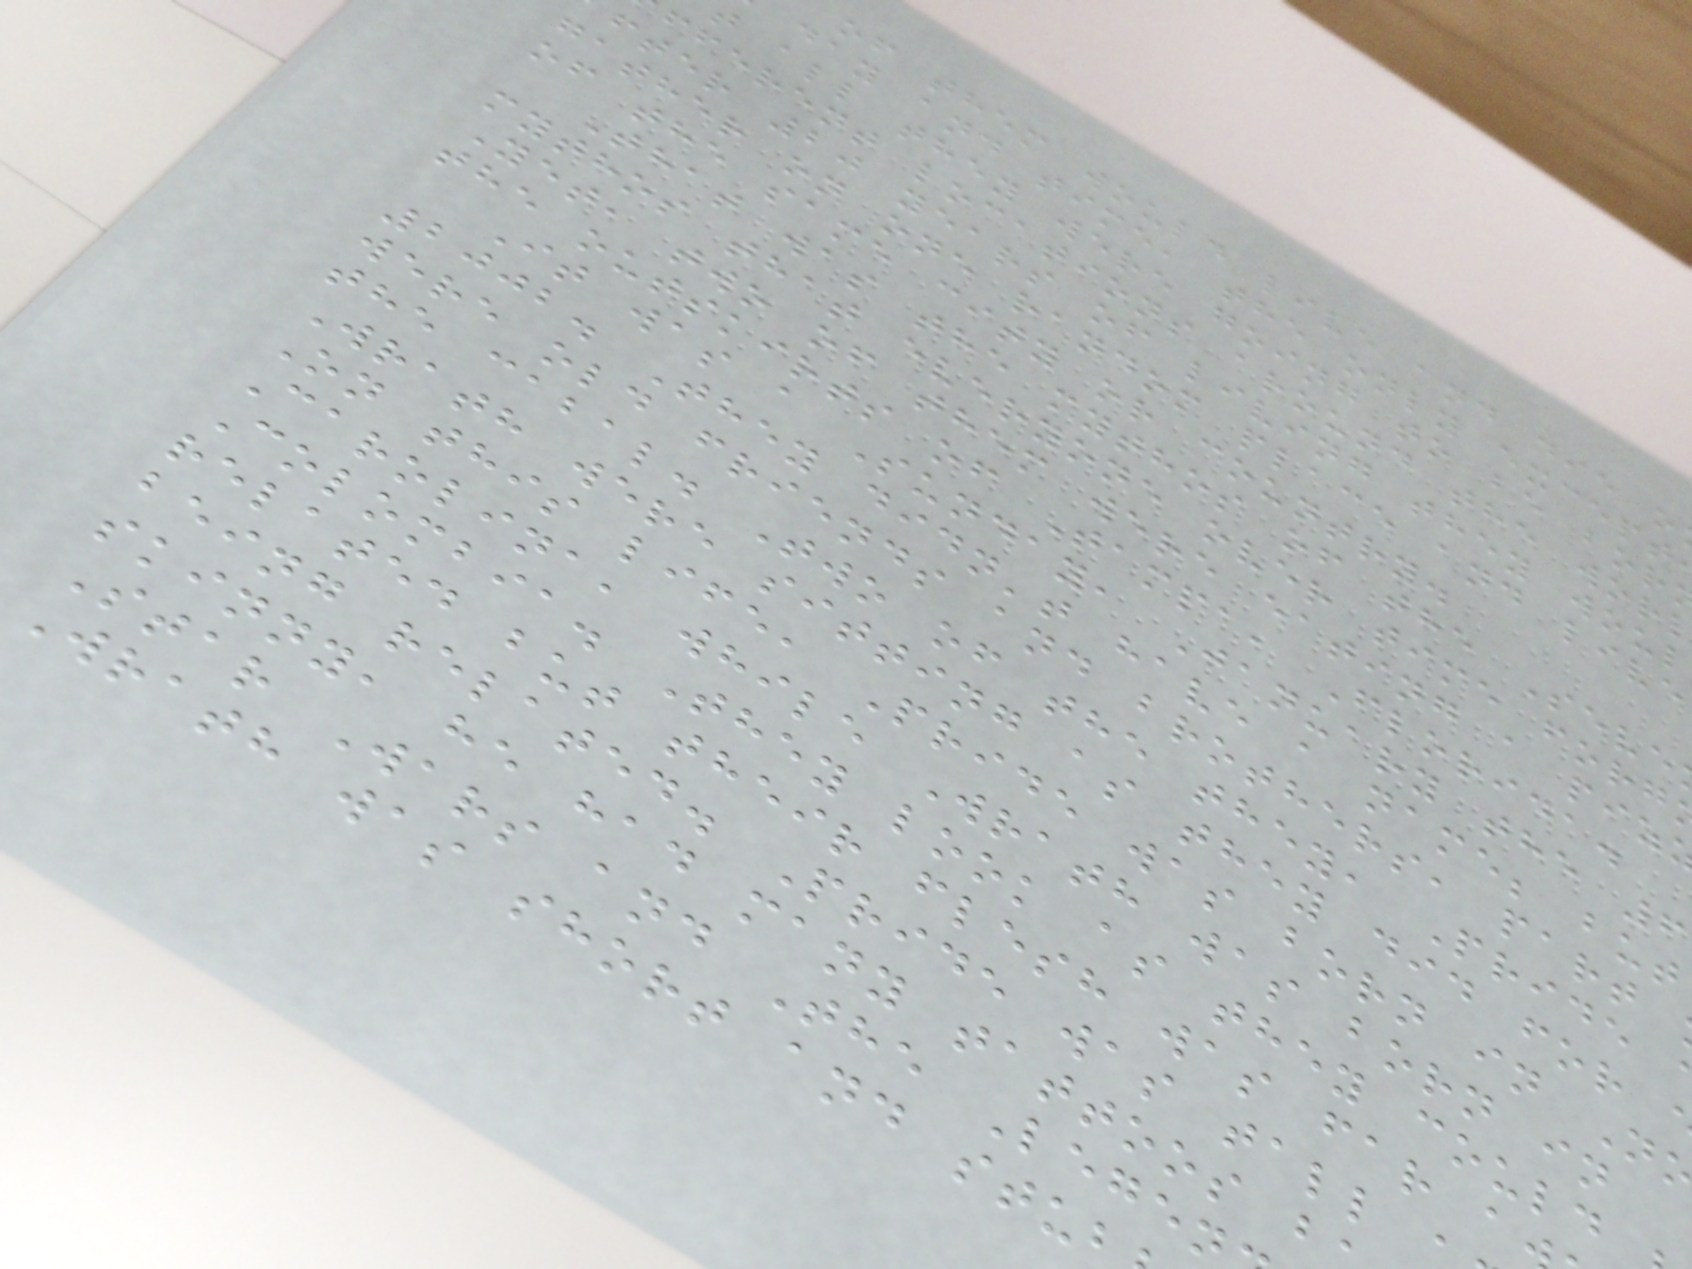of them would live and die o
day and time, the only except
t all they were going to be bor
fferent locations around the wor
fter 20 years of living they woul
gather on one random place and live
of the same city or country.
That was the mythos of the Seve
mythos that everyone over time forg
Yet, two of them were eating a piz
the outskirts of Tampa, Florida.
It was a Sunday, January the 6
2002. They didn't have a name; but
were old friends and brothers, part
the cabal. Two of the they, Pride
Wrath were sitting as they did for
On this life, Pride was born in N
Carolina, while Wrath was born in
Colombia. They look as they could
related but their flesh was far a
being related. Pride was tall
skinny, he had many tattoos b
Star Wars and The Legen
Wrath was short and stu
